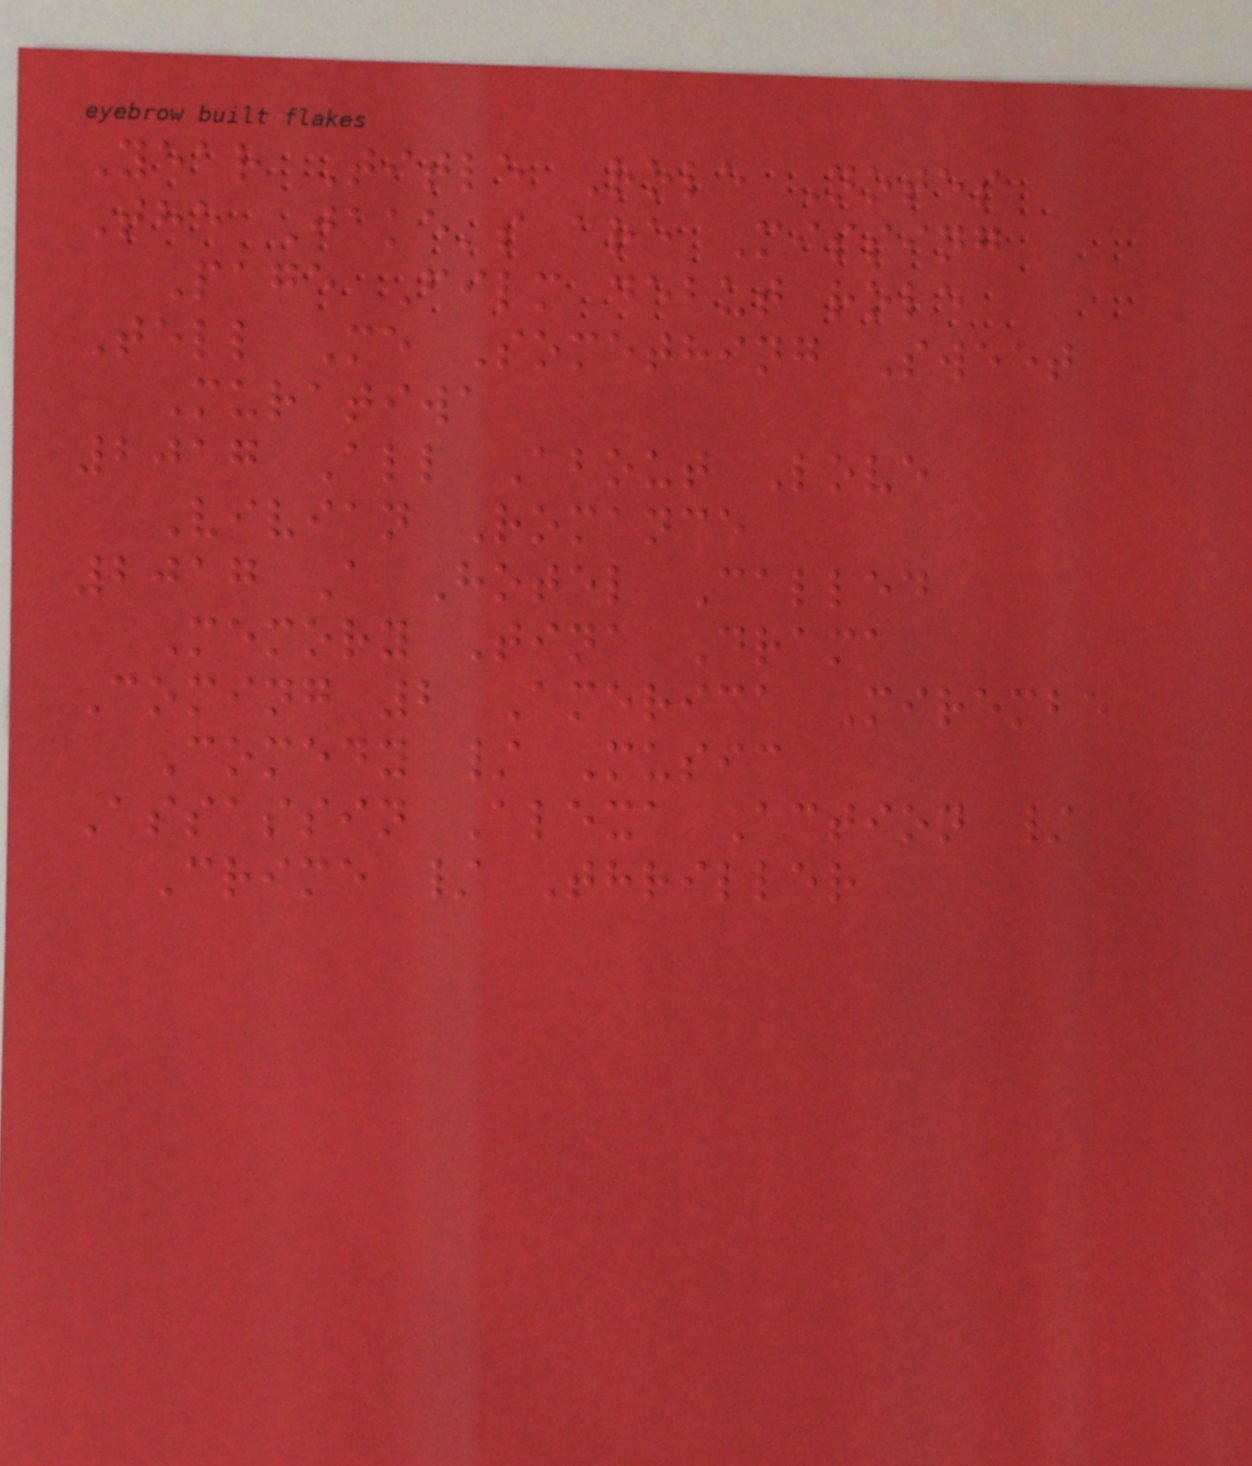Year Title Role Notes
The Jake's are Missing
Page Film debut role
Tell Me Something Sweet
Muratiwa
2017 All About Love
Vivian Romance
2017 A Hotel Called
Memory Tina Drama
Coming 2 America Mirembe
Comedy / Music
Assassin Alexa Action /
Crime / Thriller
